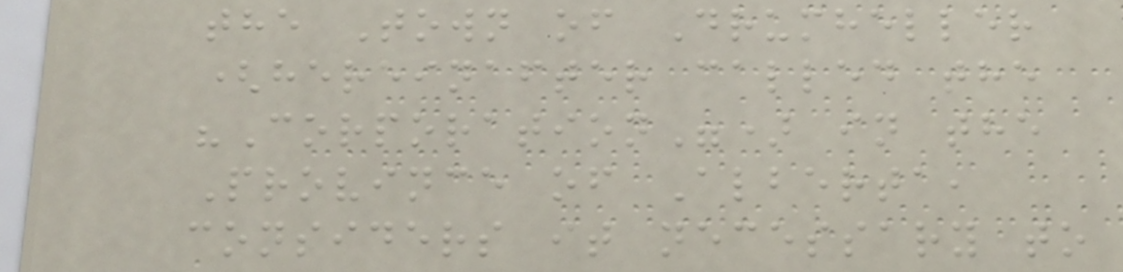the Town of Drumheller
(hereinafter called the
"Corporation") in the
Province of Alberta,
considers it necessary to
